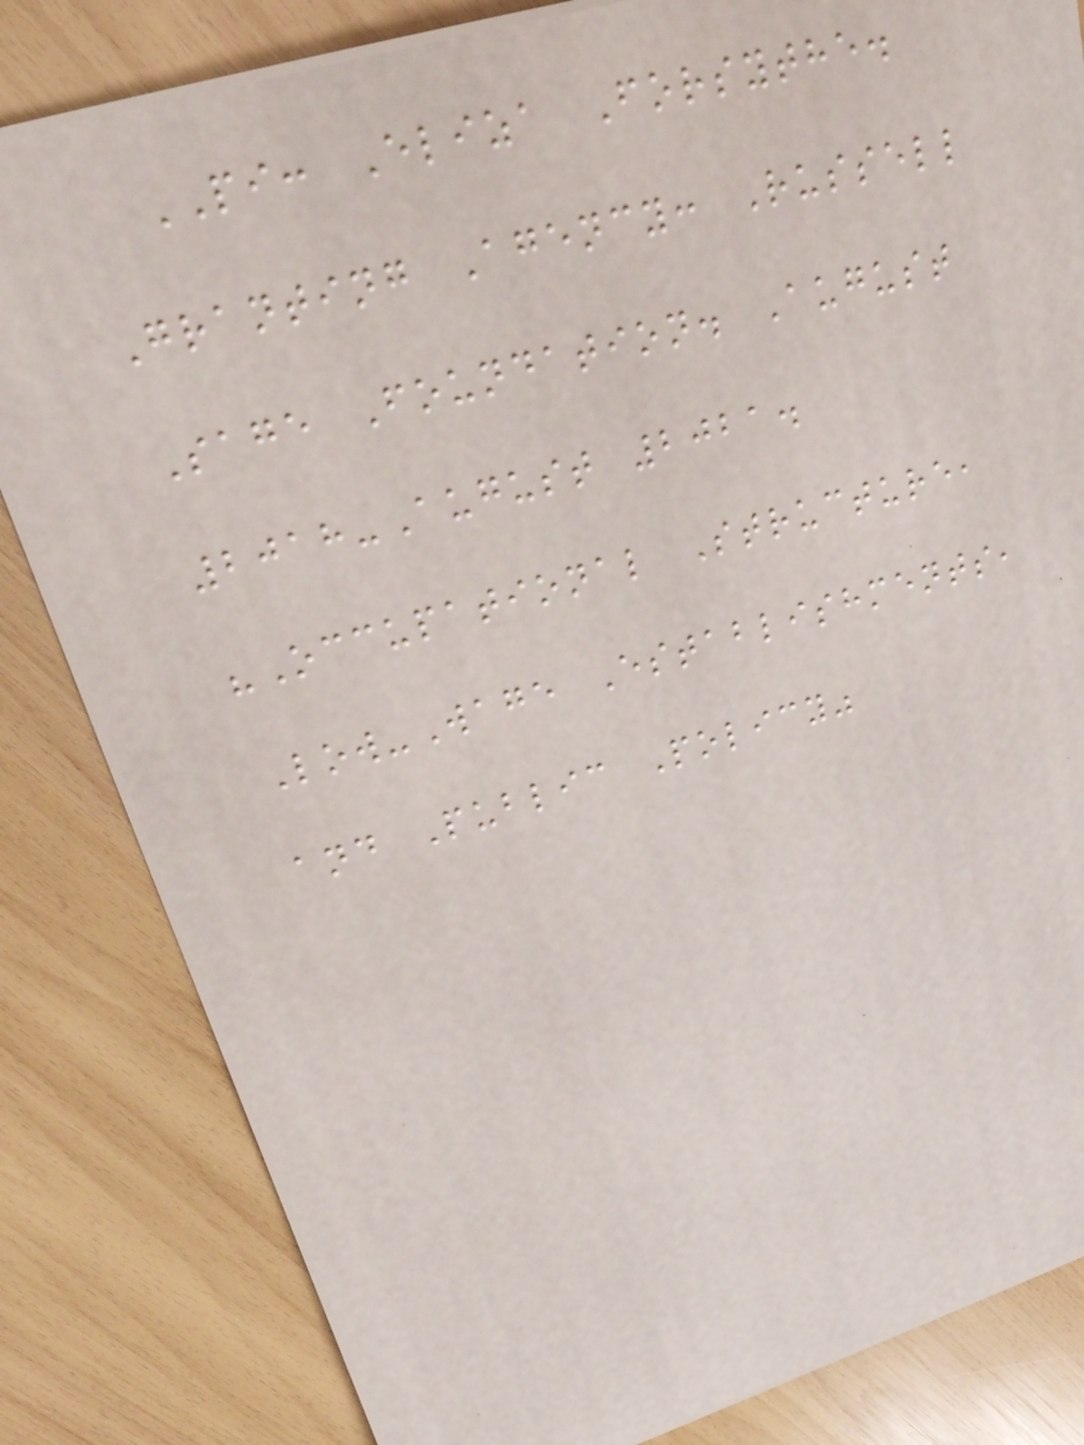PI: Eliza Forsythe.
Granting Agency: Russell
Sage Foundation. August
2018-August 2021.
"Occupational Structure,
Low-Wage Establishments,
and Public Policy"
